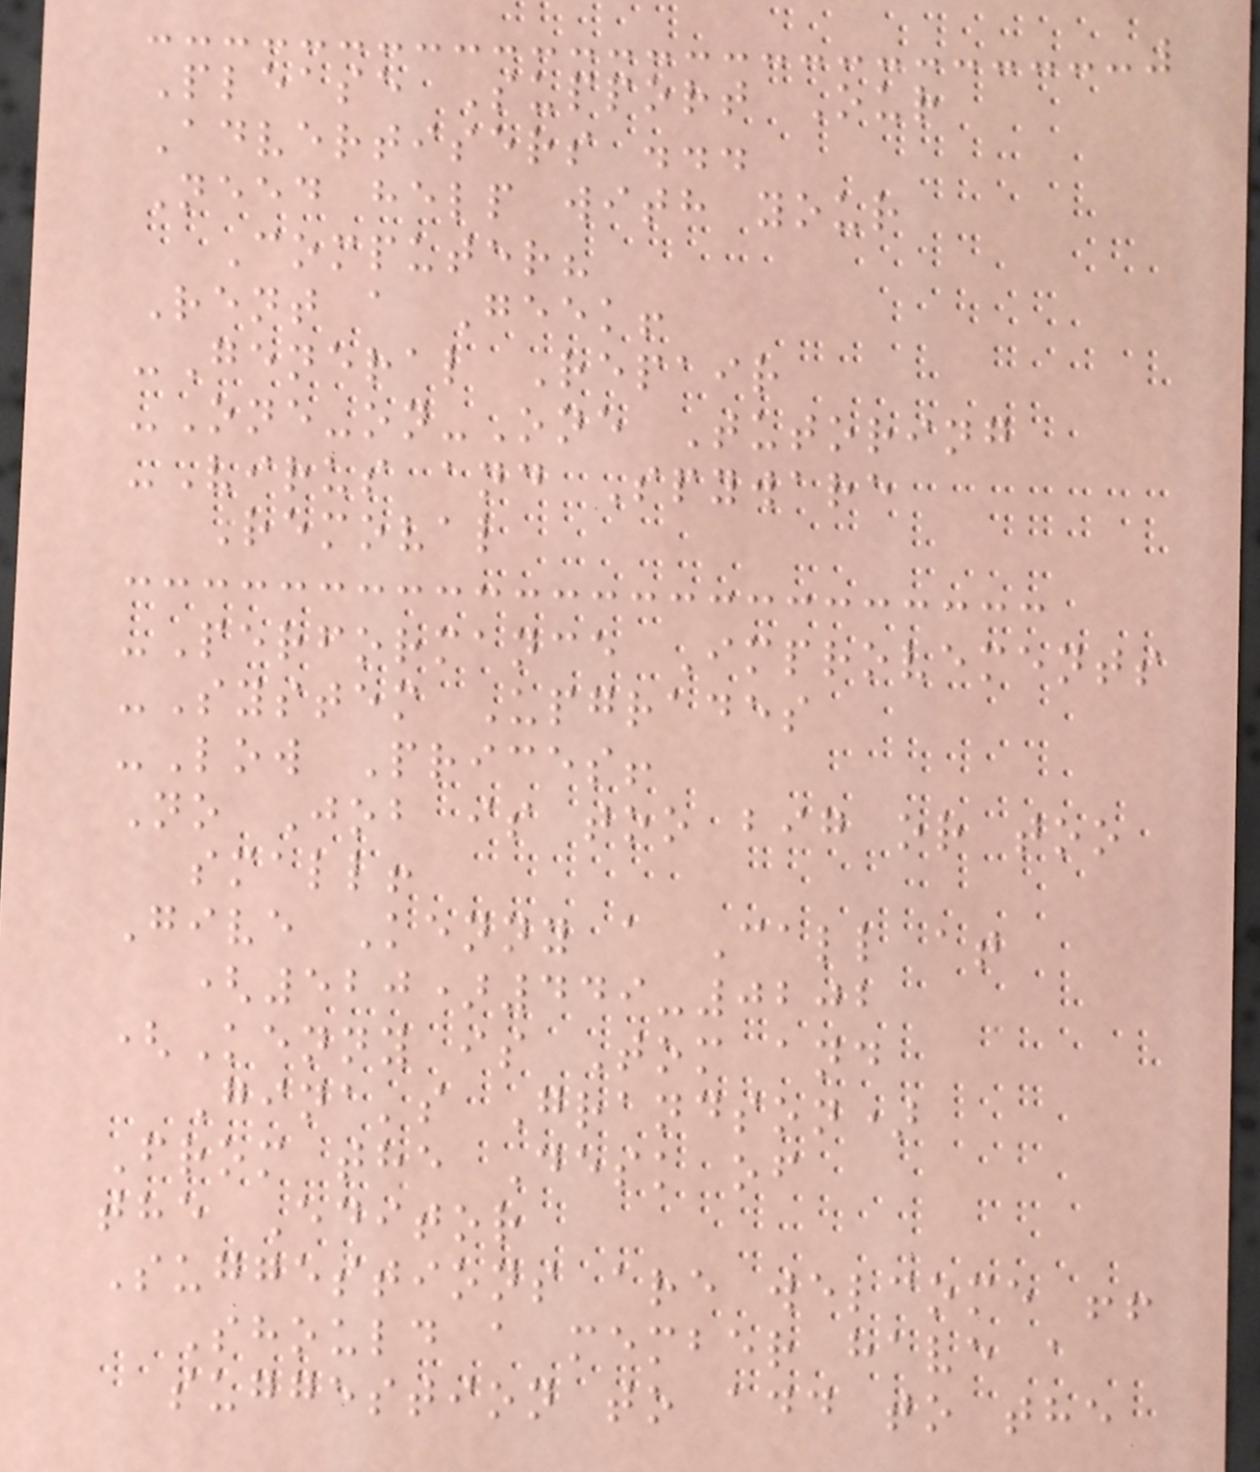Please Support Our
Advertisers ...
Need help with your
Computer?
Rent a Geek!
-General Repair
-One-on-One Tutoring
-Virus and Spyware
Removal
-Performance Improvements
-System Upgrades
-Low Prices!
No Job is too big or too
small!
Give Kenny a Call at
(520)449-0202
(Kenny is Tom and
Gina's Grandson)
From the Desk of
the Editor
Suggestions are welcome !!
Should a member have a
suggestion to add to the
